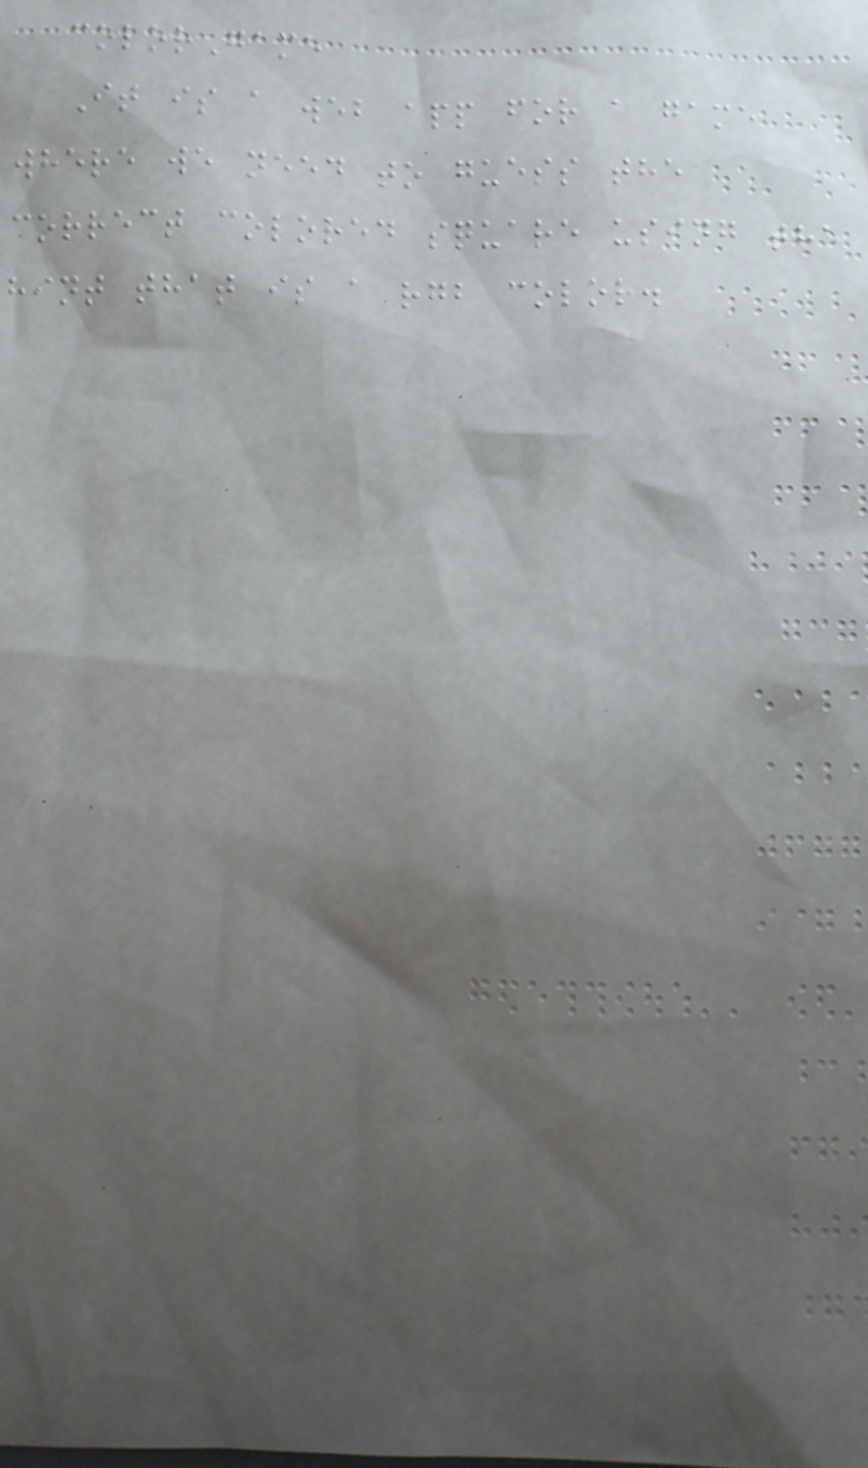colorGame
It is a web app for a game
where we need to guess the
correct colored square using the
hint that is a rgb color.
